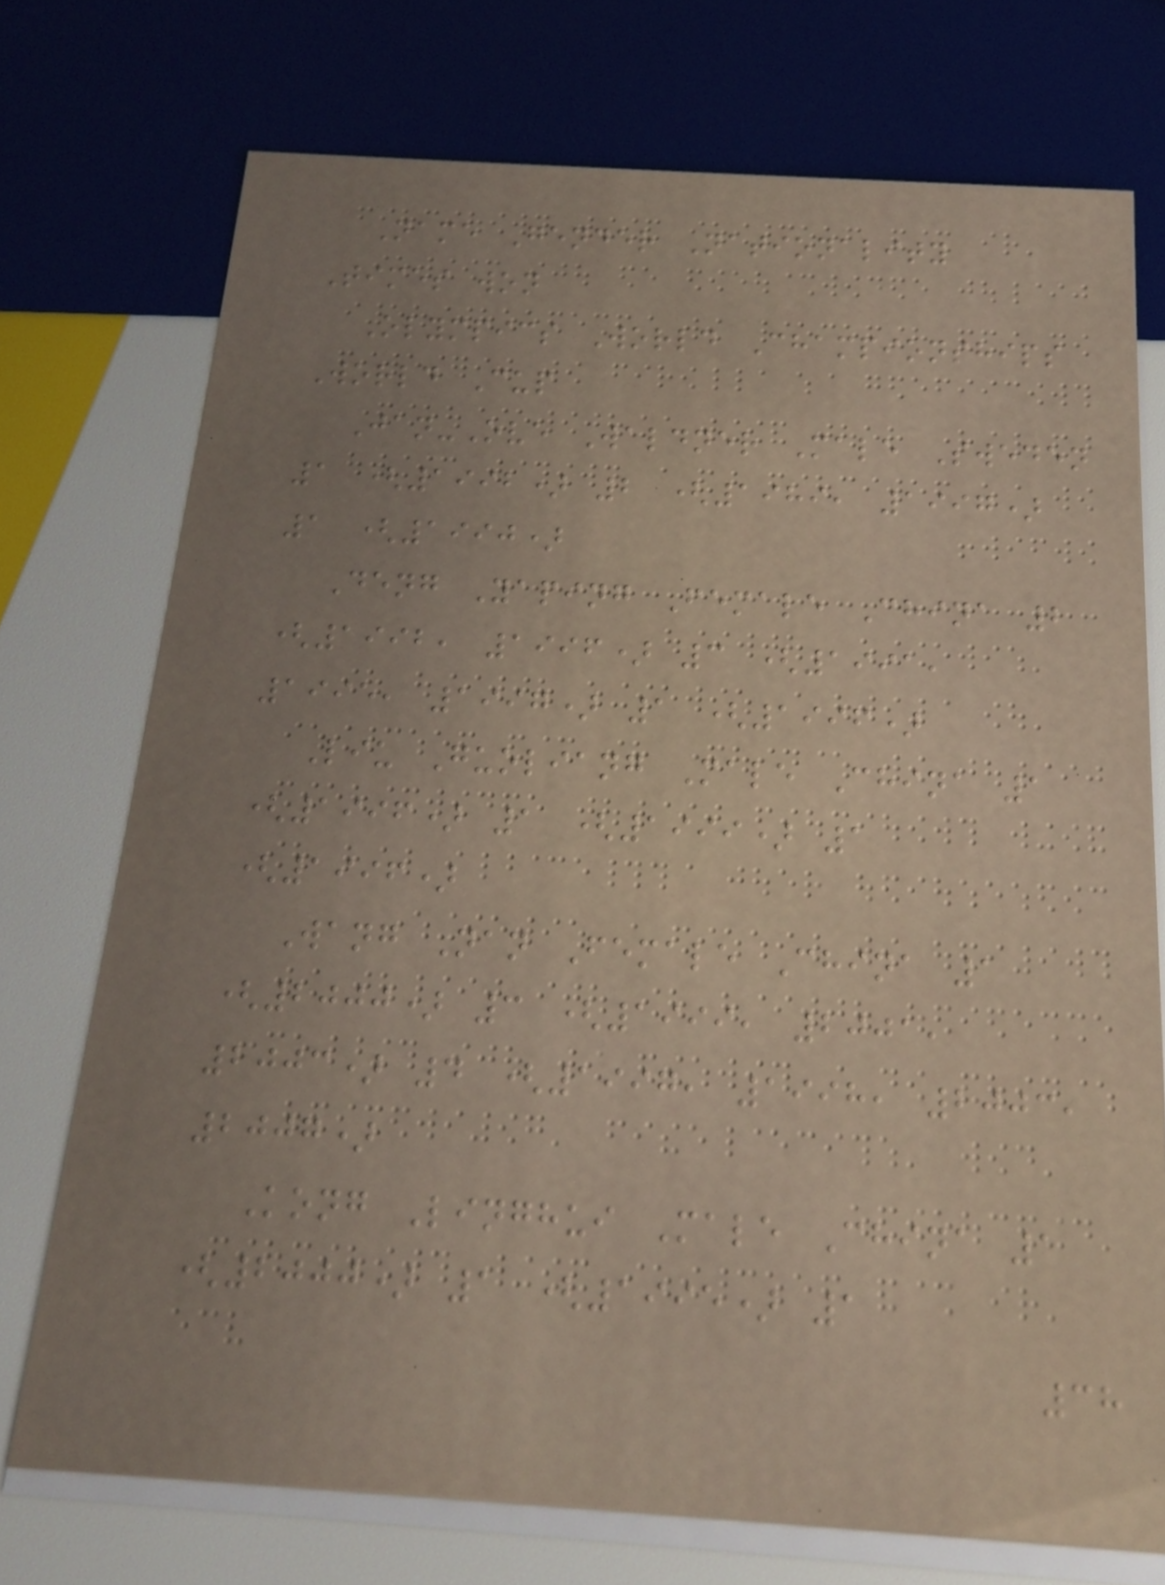Name Gender Nationality
Times won
Olympics World Championships
World Cup
Jan-Ove Waldner Male Sweden
1 (1992) 2 (1989, 1997)
1 (1990)
Deng Yaping Female China 2
(1992, 1996) 3 (1991,
1995, 1997) 1 (1996)
Liu Guoliang Male China 1
(1996) 1 (1999) 1
(1996)
Wang Nan Female China 1
(2000) 3 (1999, 2001,
2003) 4 (1997, 1998, 2003,
2007)
Kong Linghui Male China 1
(2000) 1 (1995) 1
38
